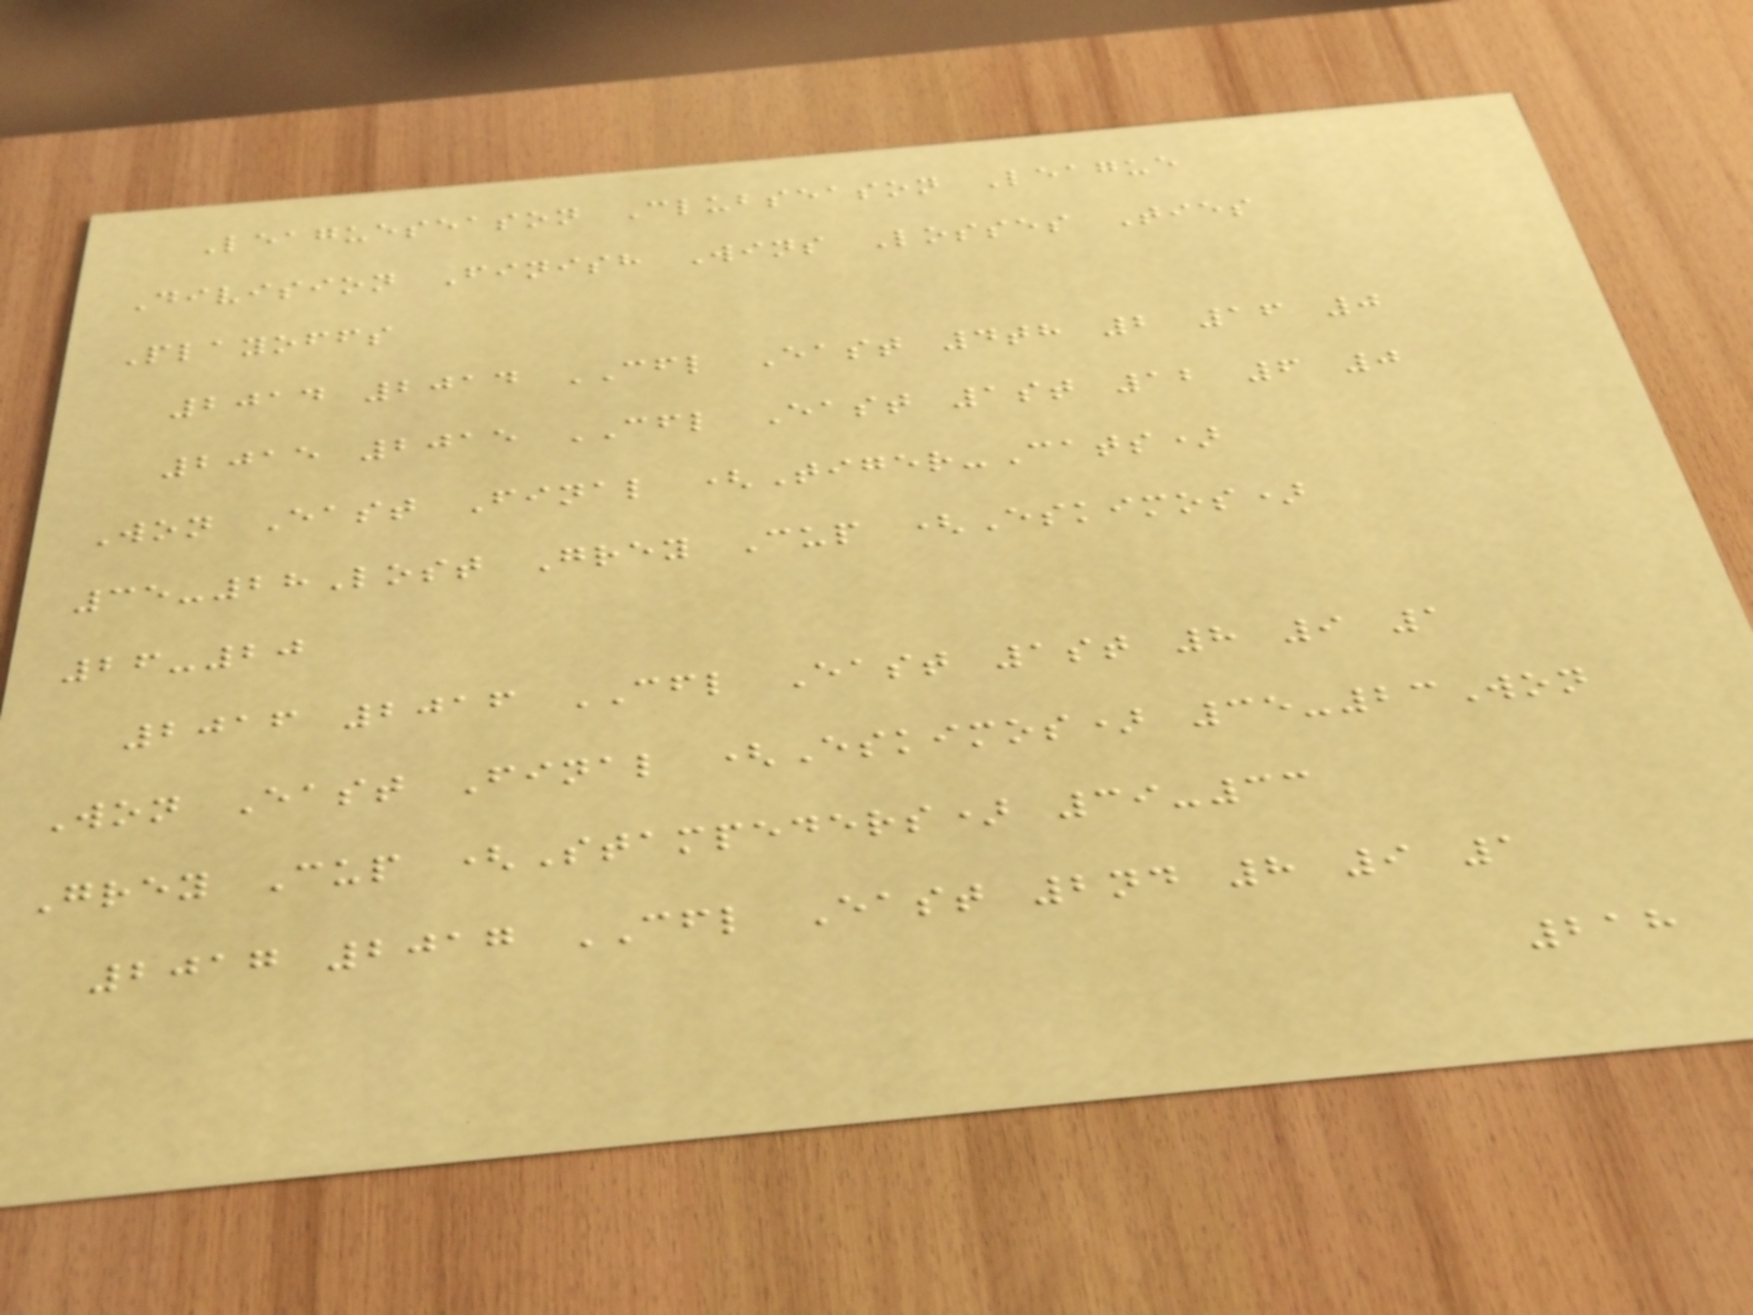Leagueseason Clubseason League
Division Finish Wins Losses Ties
Playoffs
2014 2014 CFL East 4th 2 16 0
2015 2015 CFL East 1st 12 6 0
Won East Final (Tiger-Cats)
35-28Lost Grey Cup (Eskimos)
26-20
2016 2016 CFL East 1st 8 9 1
Won East Final (Eskimos) 35-23Won
Grey Cup (Stampeders) 39-33
2017 2017 CFL East 2nd 8 9 1
218
